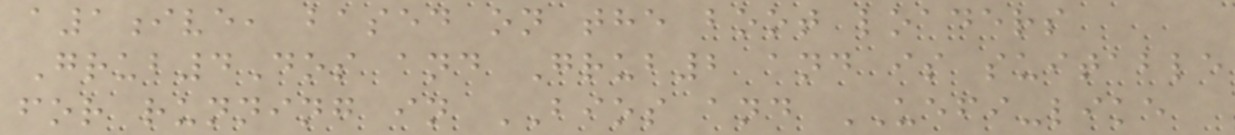a1ive, based on the boot loaders
Grub4Dos and Grub2 and is suitable
for running in BIOS and UEFI-like
